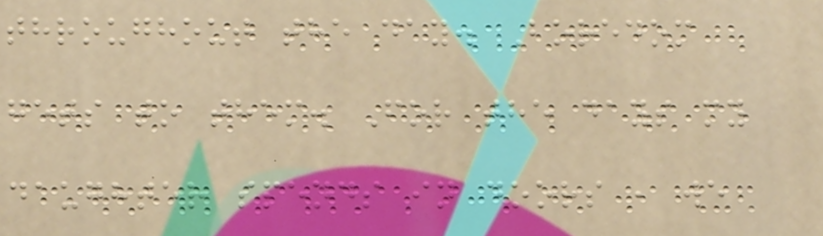throughout the day. Boredom
gets to them. For the days my
daughter spends in doors , we
